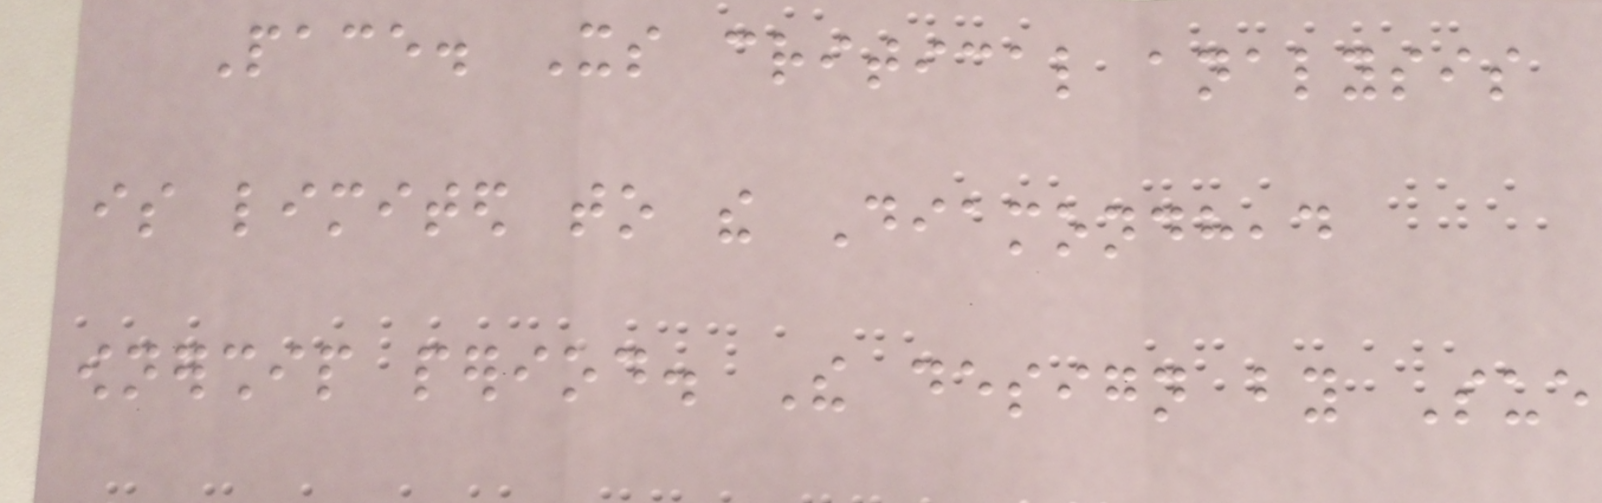Pace. Its critical analysis
is limited to the Diamondhead
ownership period. The design by Sue
